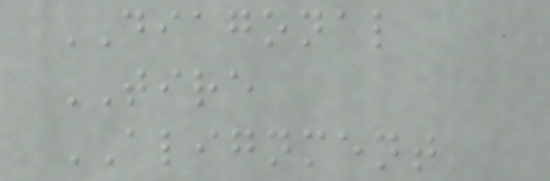DIAGONAL
TIRE
ALIGNMENT
